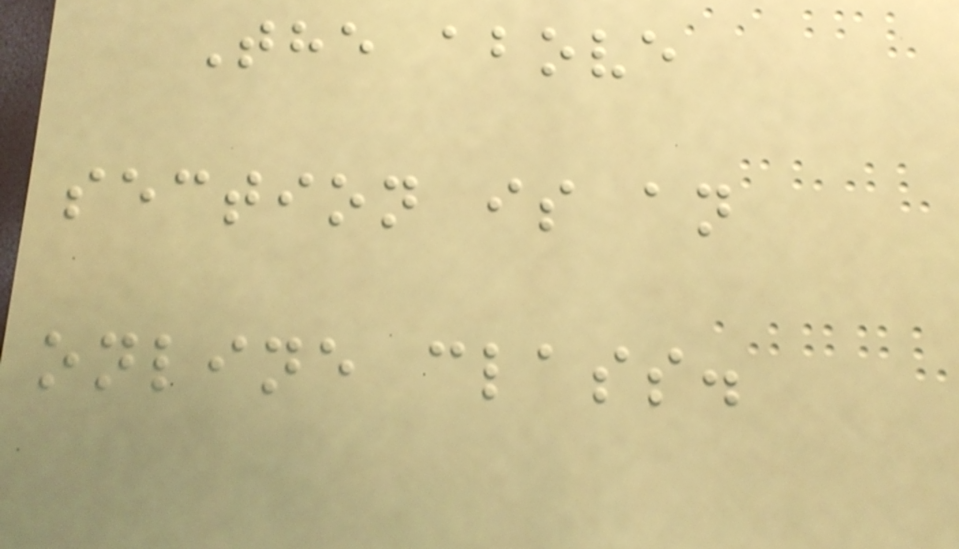The above
section is an
online class.
